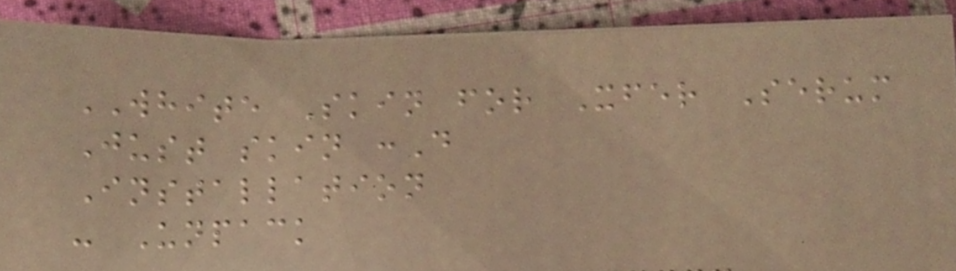WHITE Skin for Xfer Serum
Just skin :D
Installation
- Unpack
